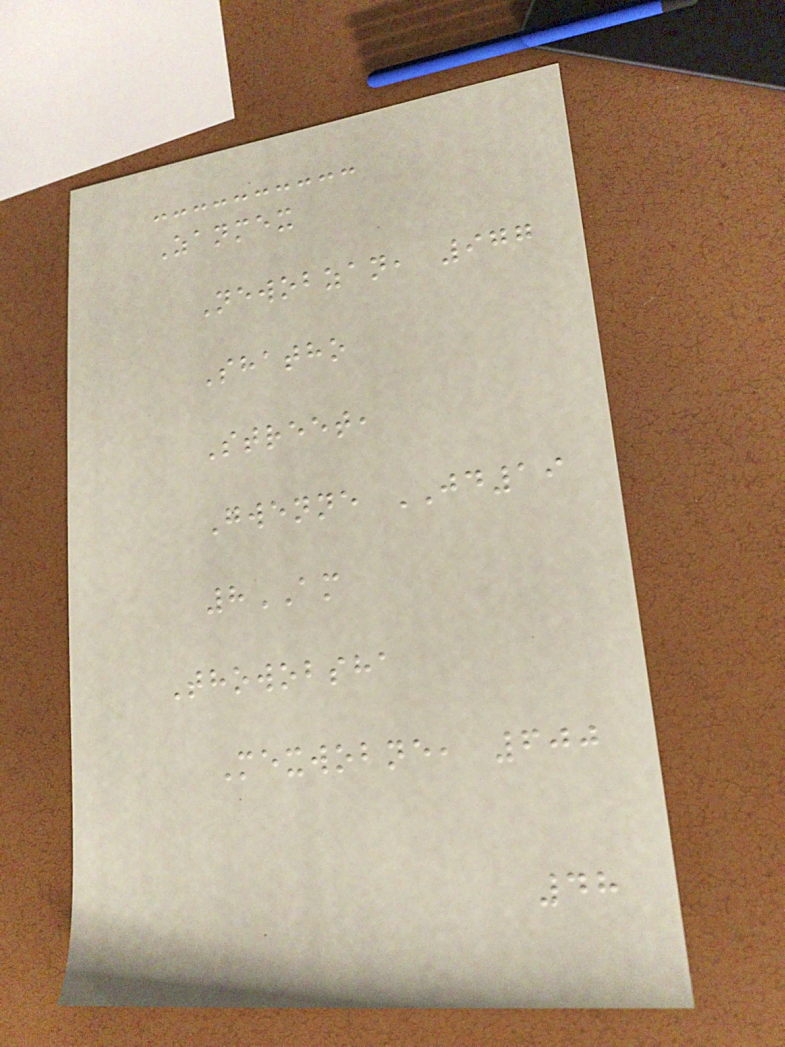Zanmex
Newobzan, 977
Shatho
Street,
Gwenne JD19
8AM
Thowobsha
Mexwobne, 600
48
